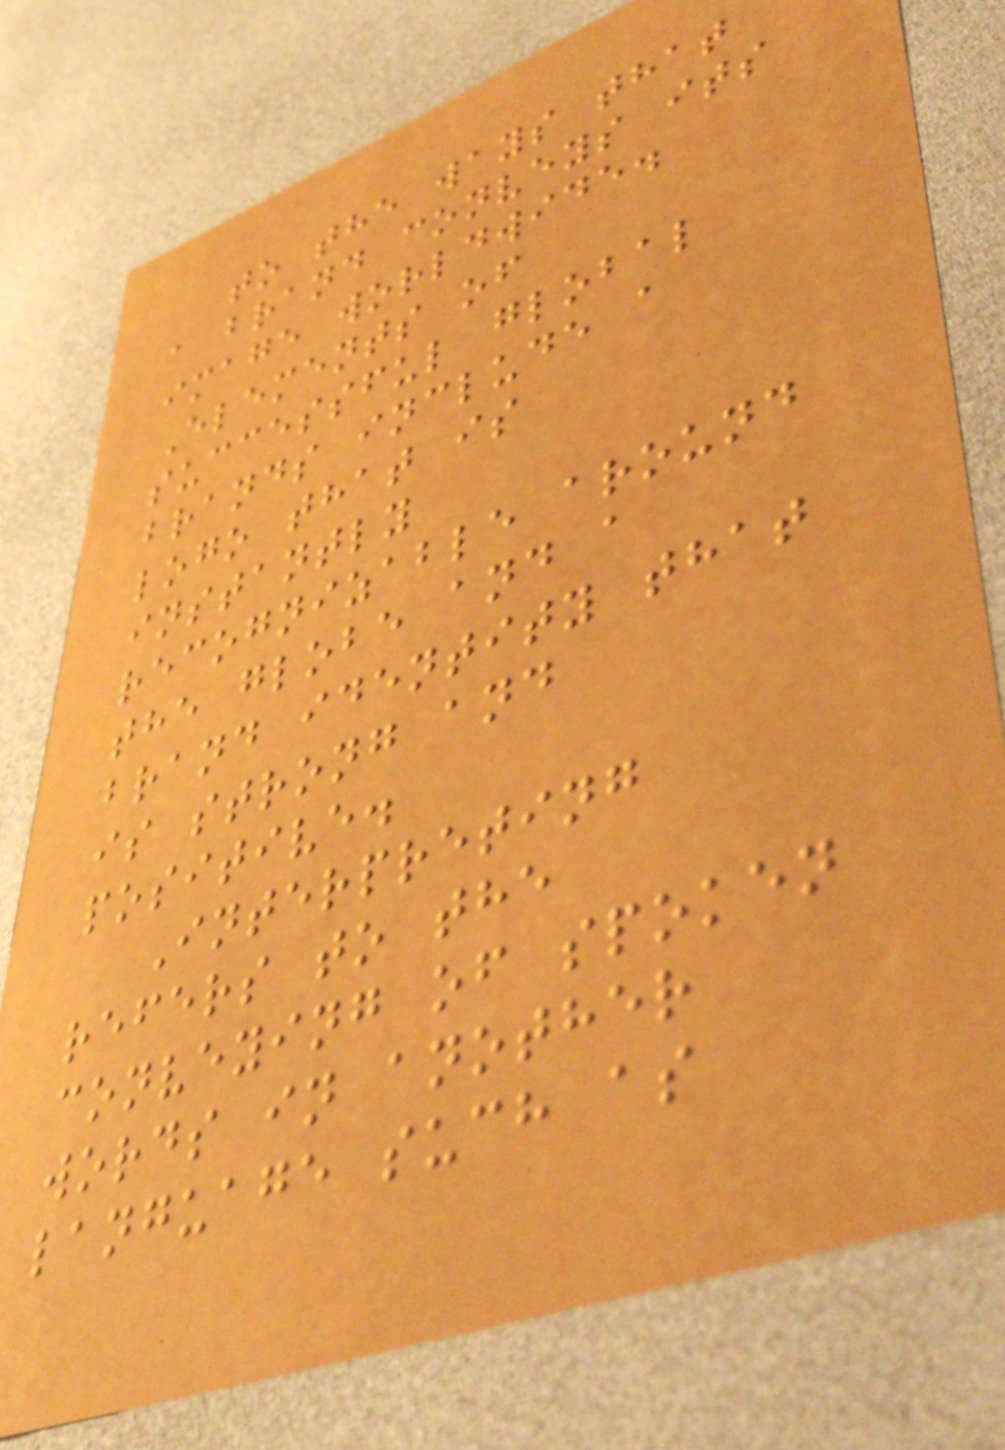to the ways that
a brand conveys its
image worldwide.
Elements of
successful global
brands include a
logo that is
instantly
recognizable around
the globe and a
brand identity that
is strong and
positive.
Interpreting
refers to the
conveying of spoken
words in another
language such as
